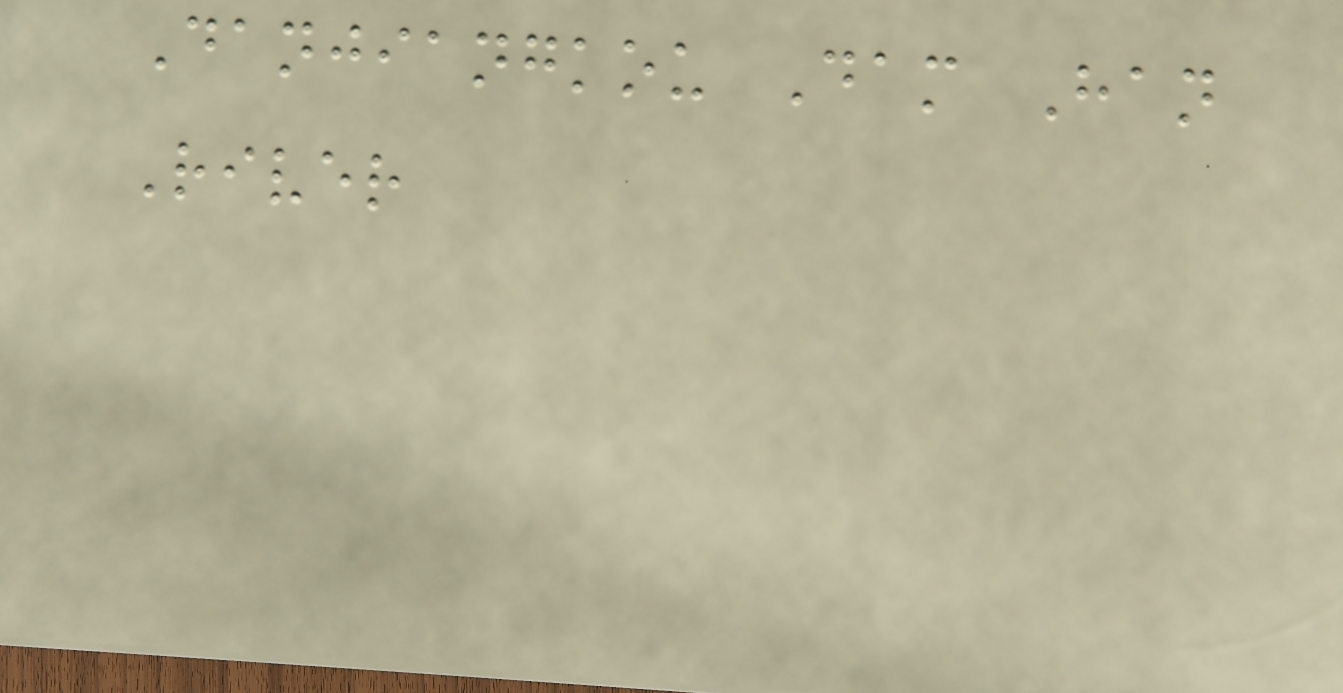Danjiangkou Dam Han
River
